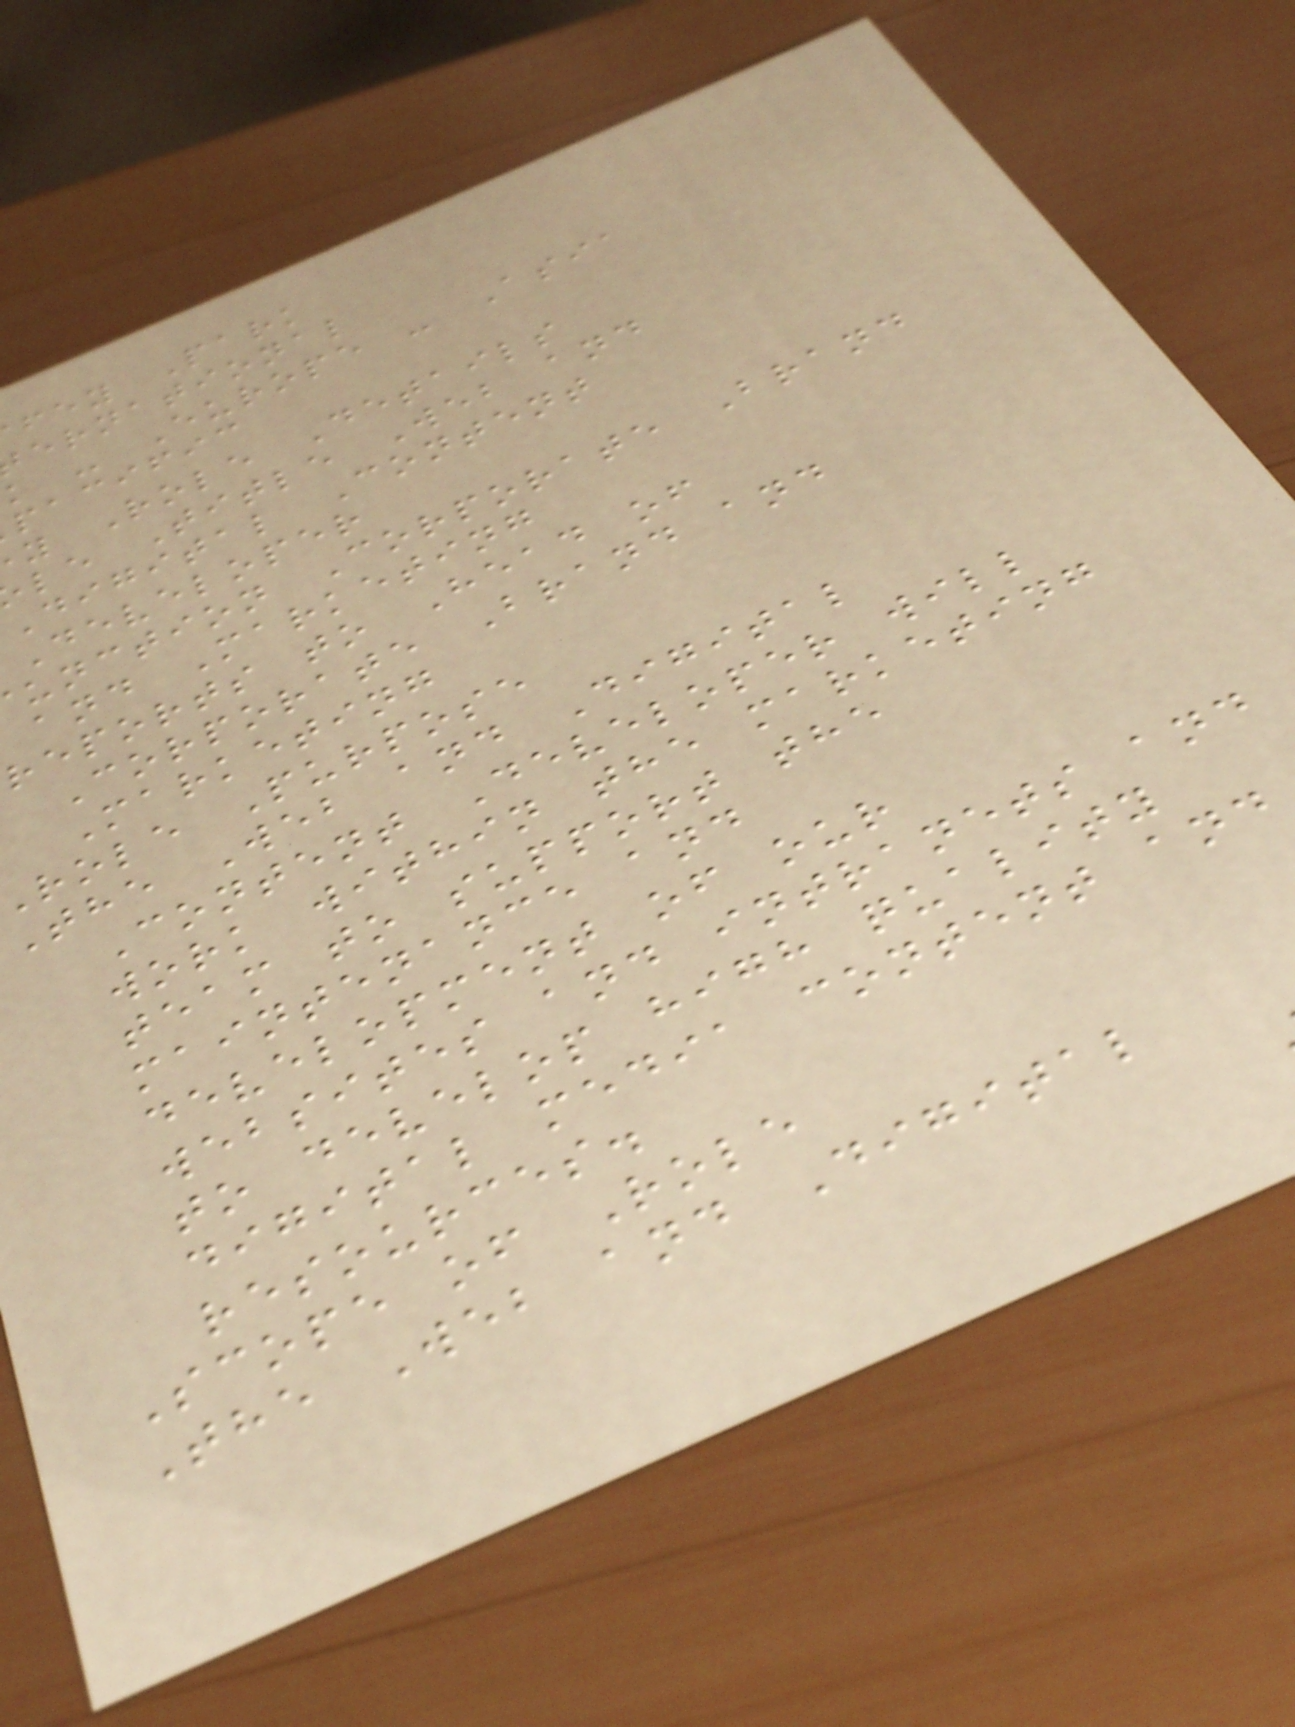fey Park
ernational
k - Europe - Asia
pacific
y Role Details
le Title Web and
Digital Content
Developer
unction Corporate Brand
and Marketing
reports to Head of
Corporate Brand and
Marketing
role Purpose
The Web and Digital
Content Developer will
work within the marketing
team to support the
maintenance and
development of our
websites and intranets and
to develop high quality
digital media content and
resources.
Scope of Role
The Web and Digital
